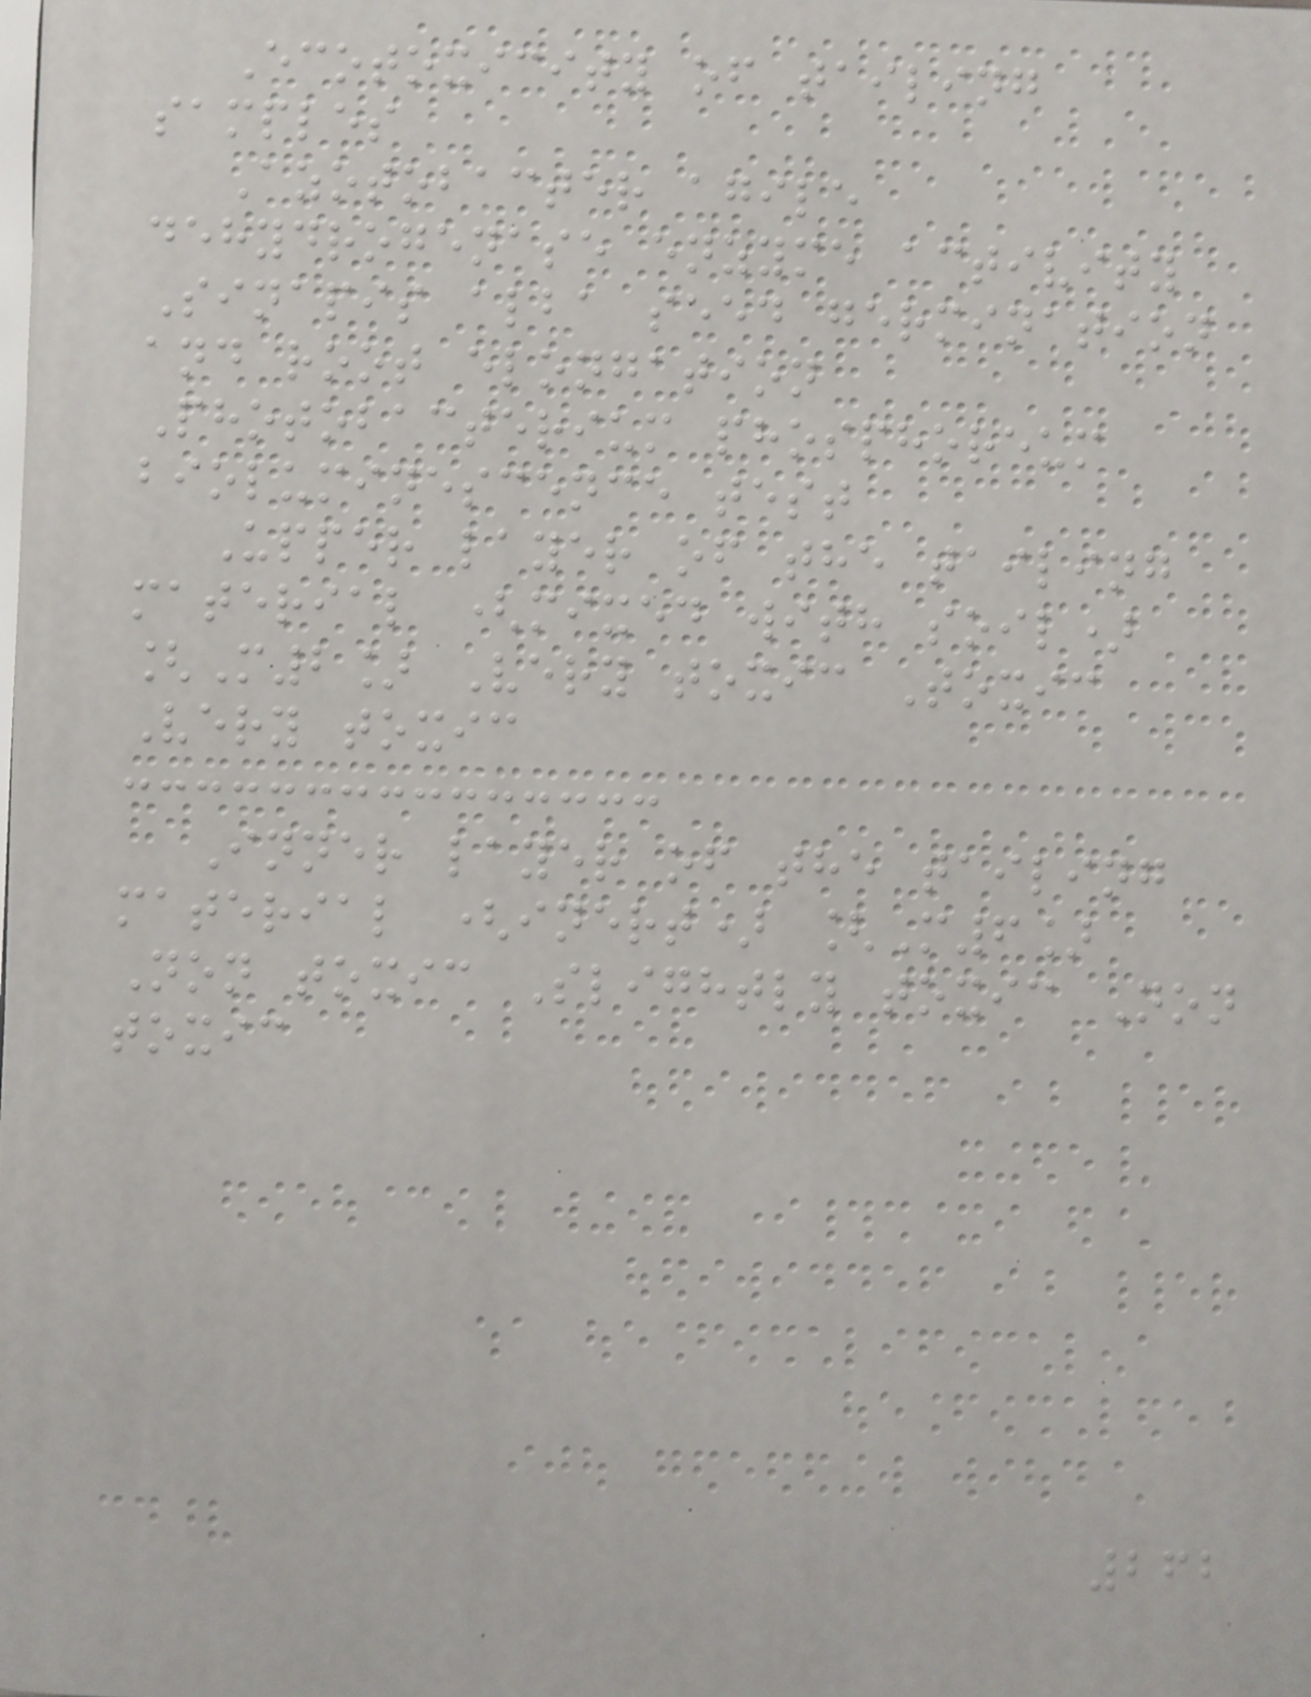Ecotoxicity of tailing
samples
Azotobacter agile
dehydrogenase enzyme activity
Sinapis alba seed germination
and root elongation
Photobacterium phosphoreum
bioluminescence test
Upper layer of the tailing
material (mixed with soil)
[M2] Very toxic Toxic
Very toxic
Inner layer of the tailing
material (inert) [M6]
Non toxic Slightly toxic Non
toxic
262
